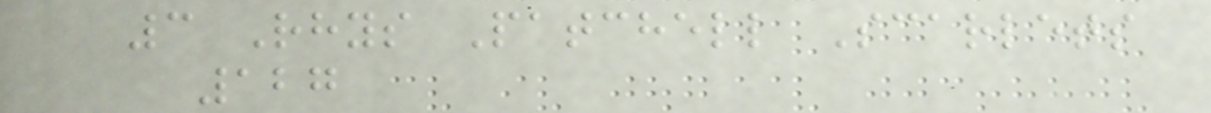3 Rhys Patchell Scarlets
127
